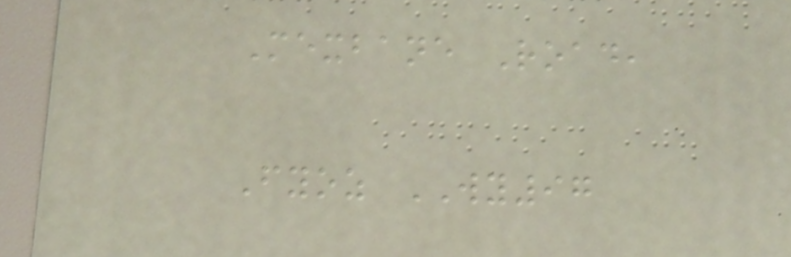Mexbane Road,
Fyoz WY97
